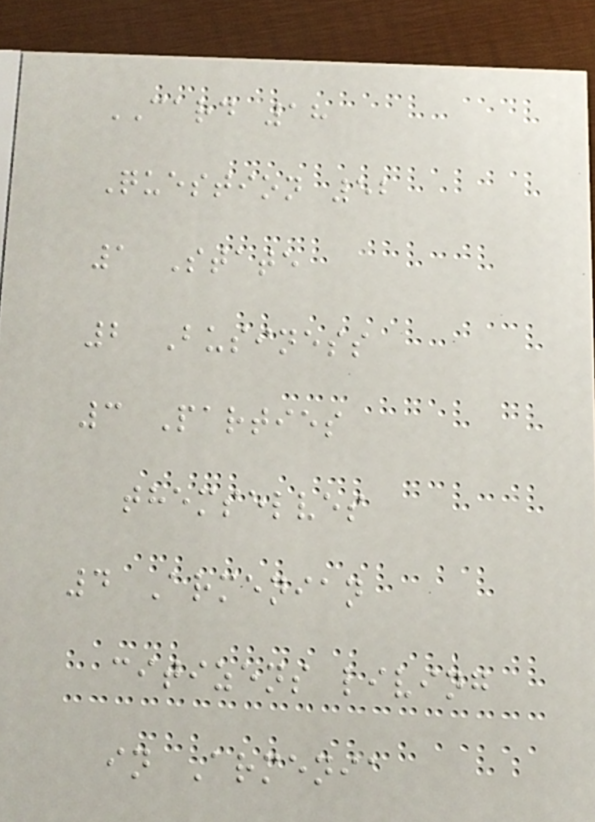CARD 18
Question 52
1 State
2 Business
3 Parties
themselves
4 Armenian
citizens living
in Armenia
